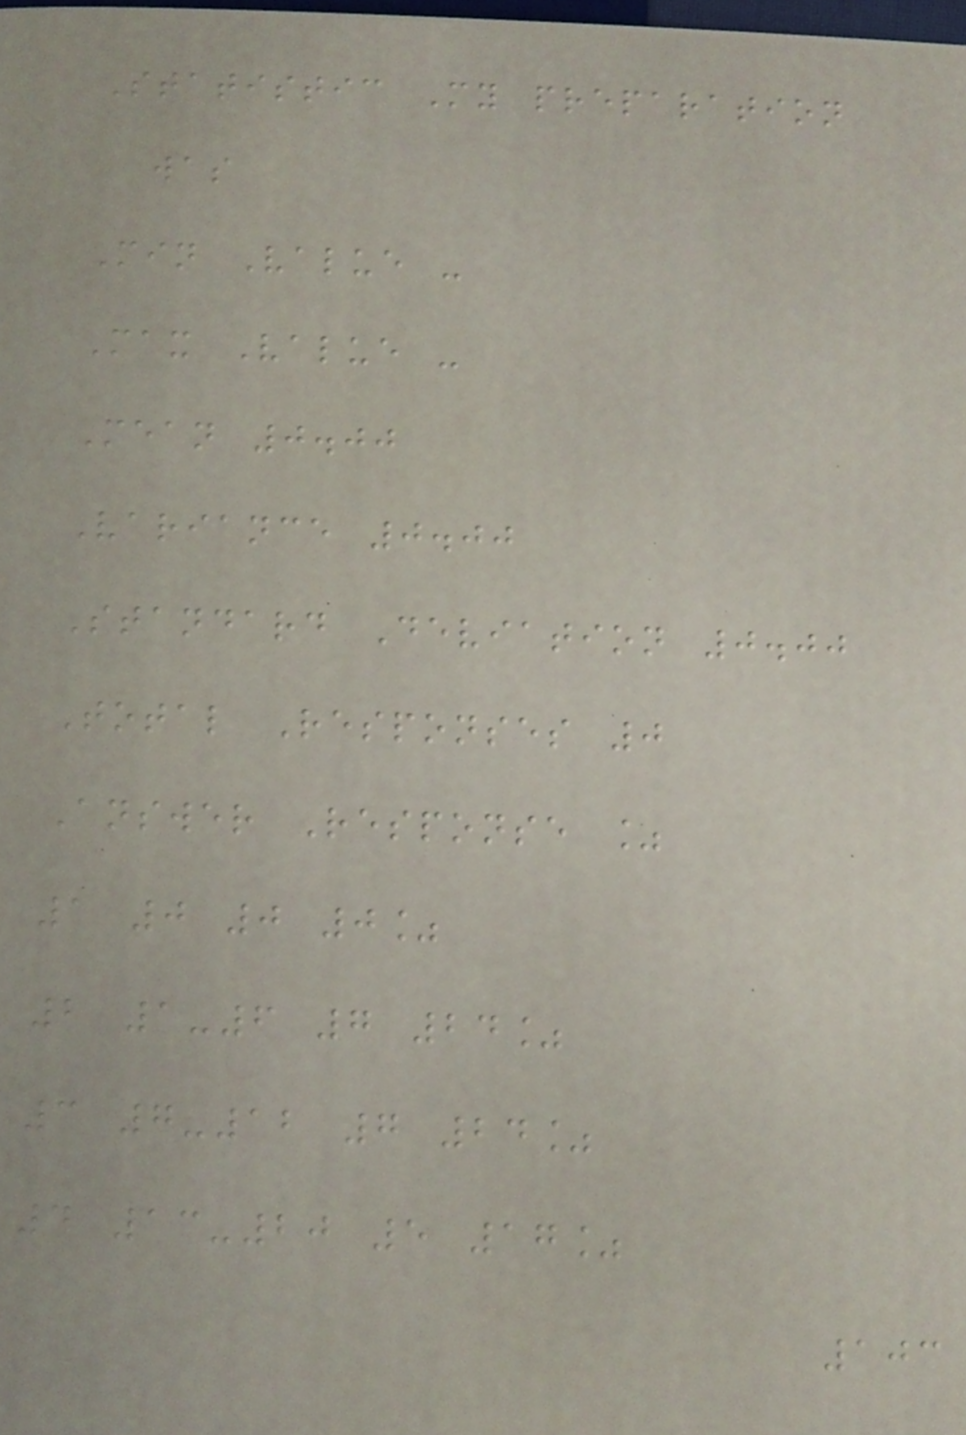Statistic My preparation
was
Min Value -
Max Value -
Mean 0.00
Variance 0.00
Standard Deviation 0.00
Total Responses 0
Answer Response %
1 0 0 0%
2 1-6 7 24%
3 7-12 7 24%
4 13-20 5 17%
103
